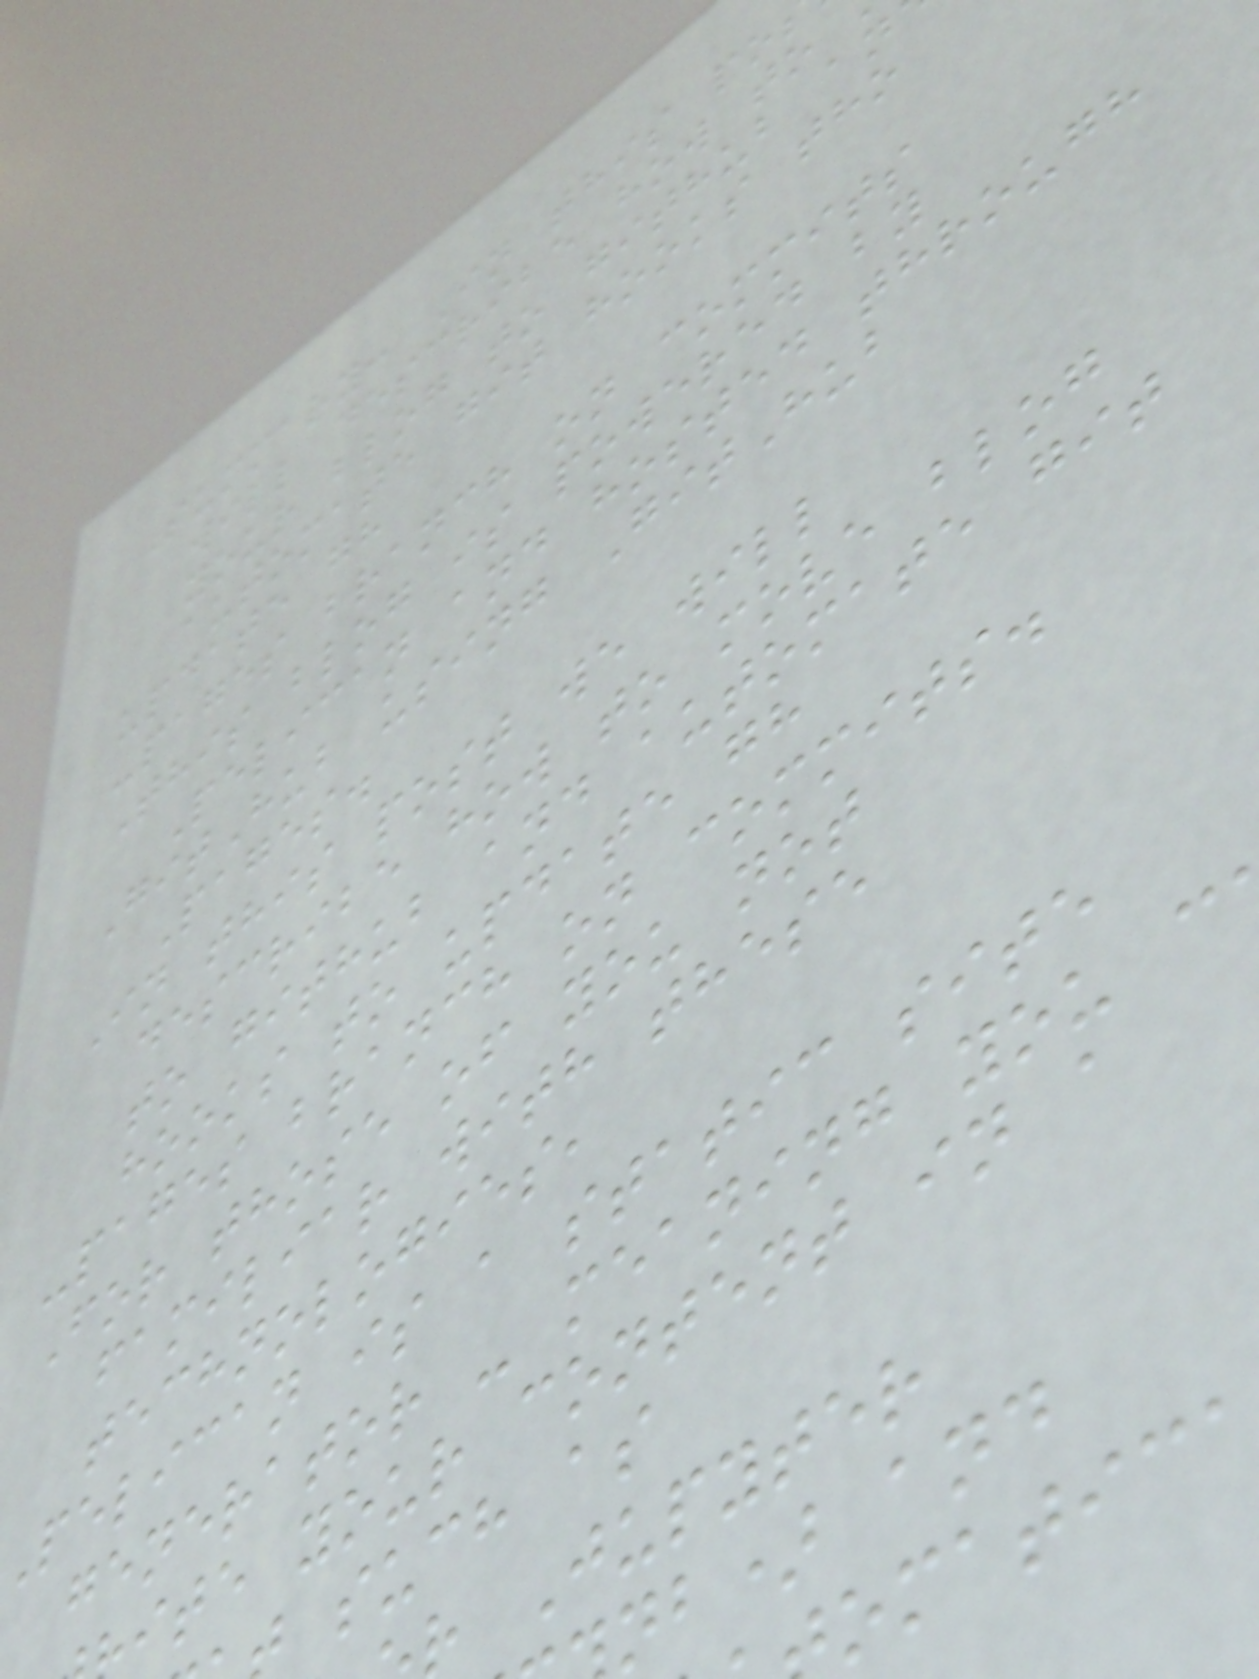Summary: In this po
will describe how to
your blog to github an
automate git hooks tho
update gh
-pages branch on commits
This blog is powered by
Pelican and hosted through
GitHub using GitHub
Pages.
In this post we will
describe how to move blog
to github and automate git
hooks to update gh
-pages branch on commits.
For those of you not
familiar with these
technologies,
pelican is a static site
generator - meaning you c
ite your content in a
such as
Jupyter
nb) and
